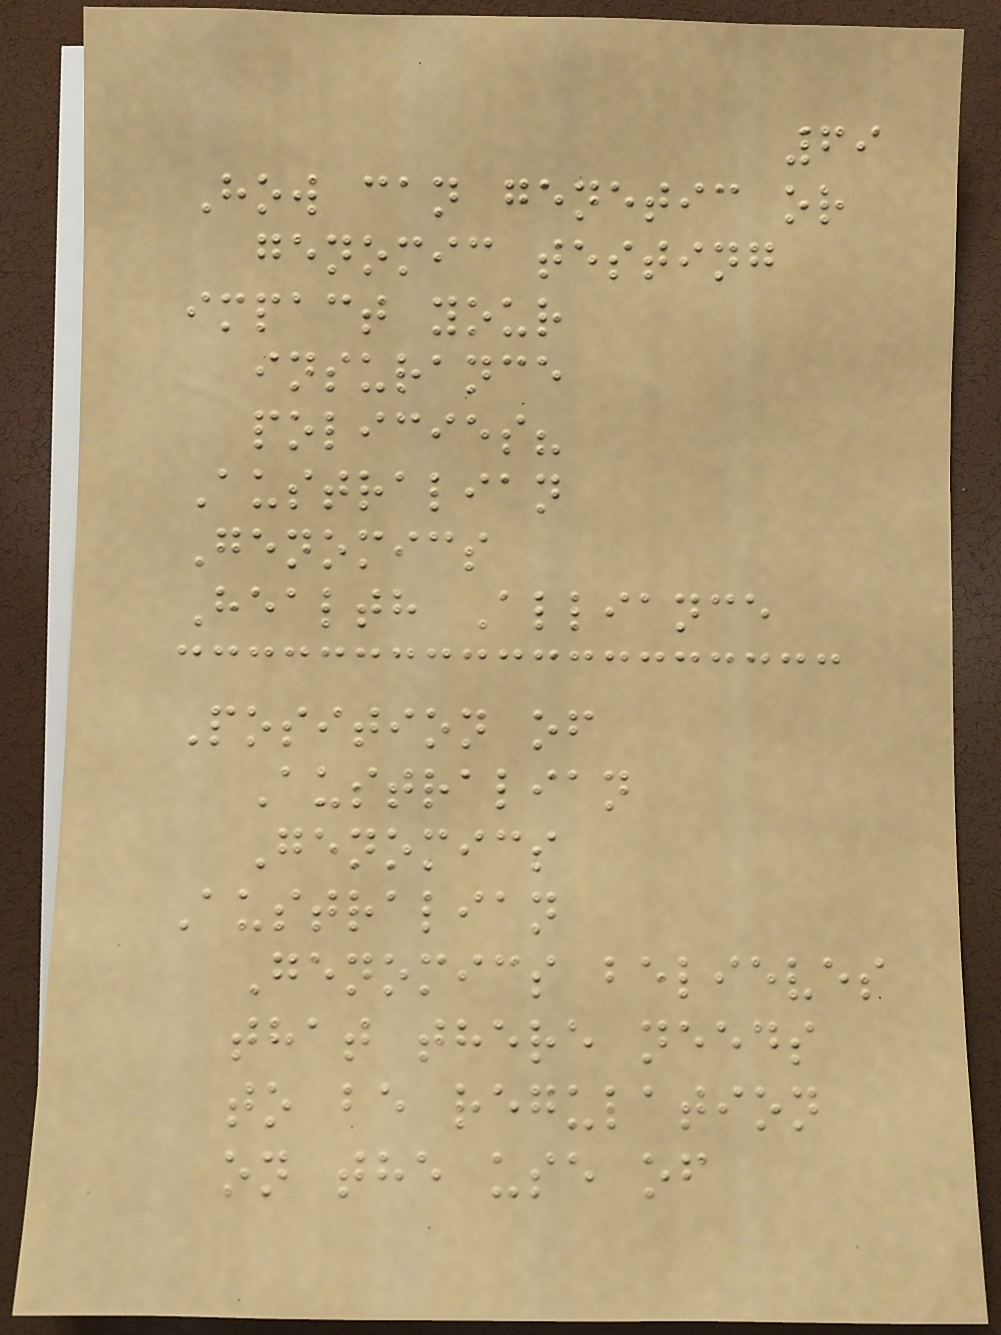69
How can genetic or
genomic testing
impact your
insurance
policies?
Australian
Genomics
Health Alliance
Position of
Australian
Genomics
Australian
Genomics believes
that there needs
to be regulation
on the use of
